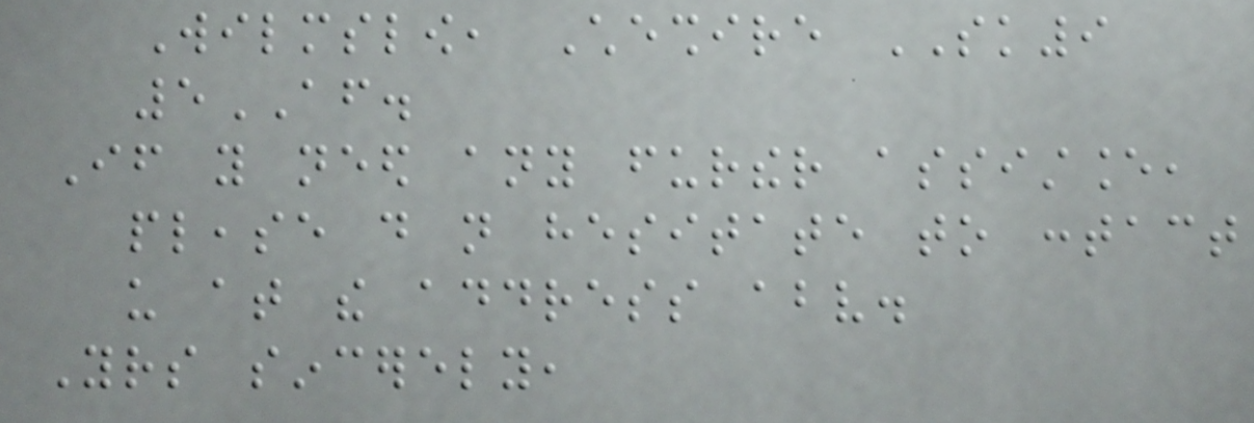Wilmslow, Cheshire SK9
5AF.
If you need any further assistance,
please do not hesitate to contact
us at the address above.
Yours sincerely,
